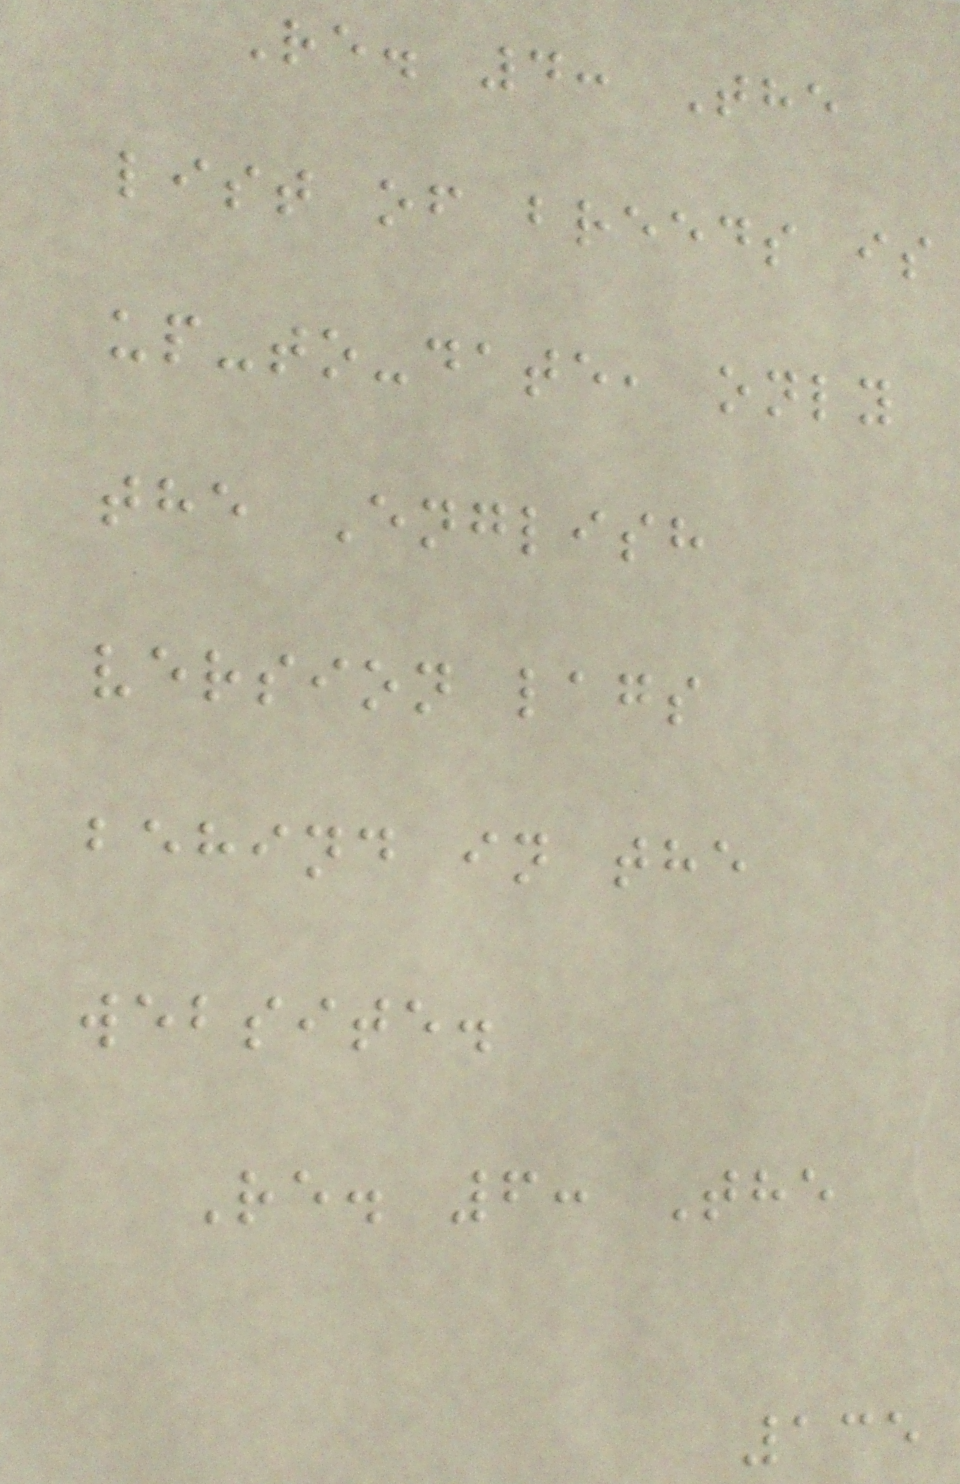Re. 4: The
list of breeds is
up-to-date, only
the English
version lags
behind in the
website.
Re. 6: The
135
